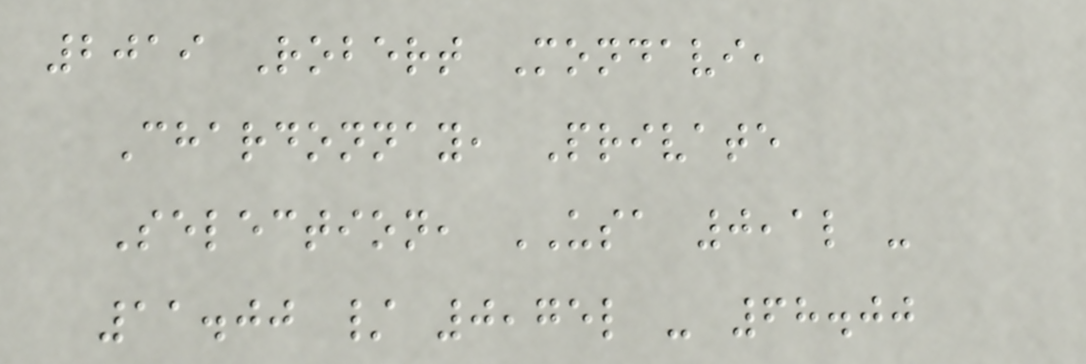2019 Robert Mondavi,
Chardonnay, Private
Selection, USA 0,1l -
11.00 / 0,75l - 68.00
